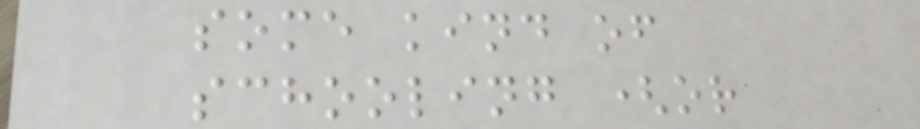some kind of
schooling (or
